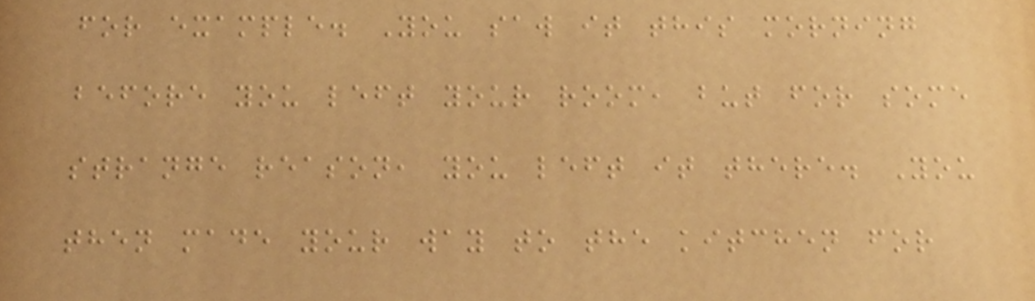for example. You saw it this morning
before you left your room, but for some
strange reason, you left it there. You
then made your way to the kitchen for
